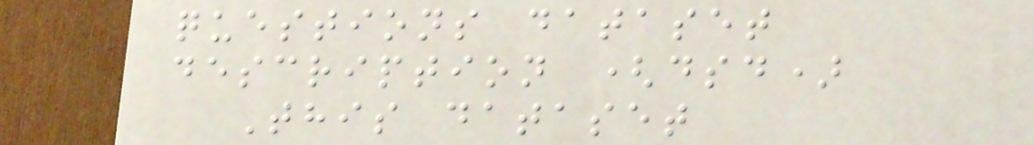questions dataset
description (dsd)
This dataset
